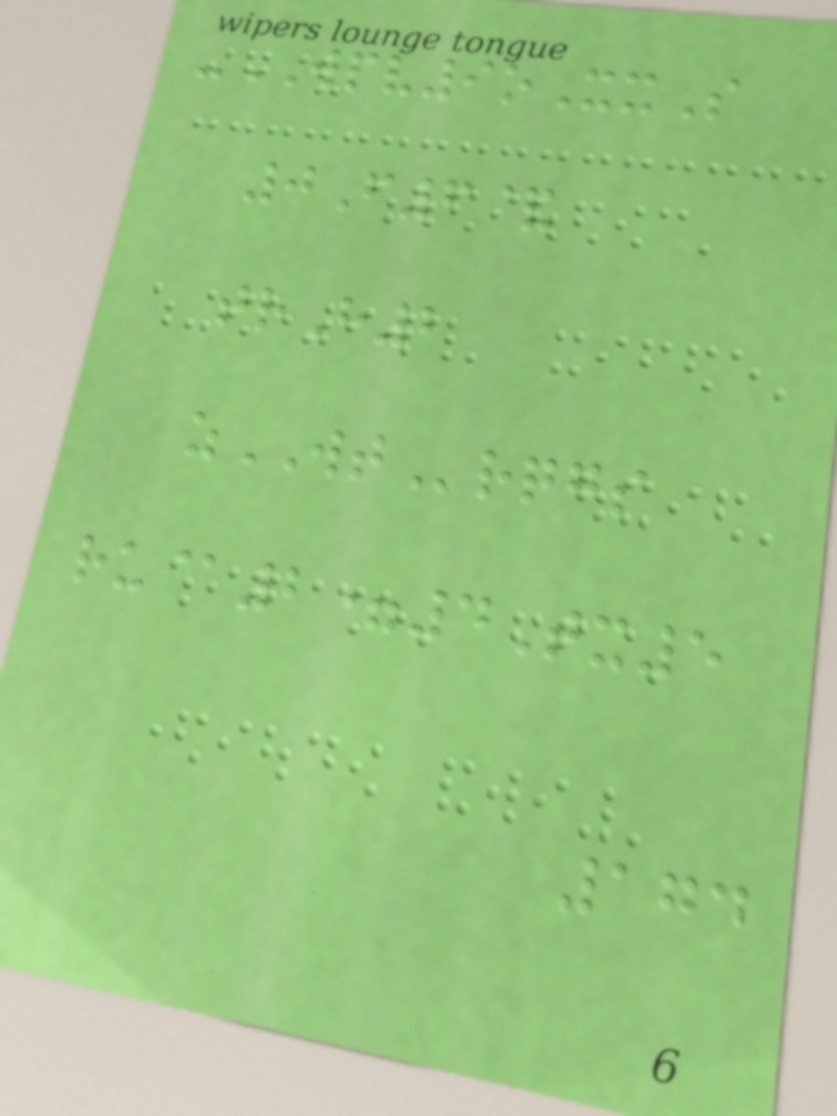-WPV9oXxS
0F6&
trH2
zWTrqgs
ru@2=4Tx5
174
